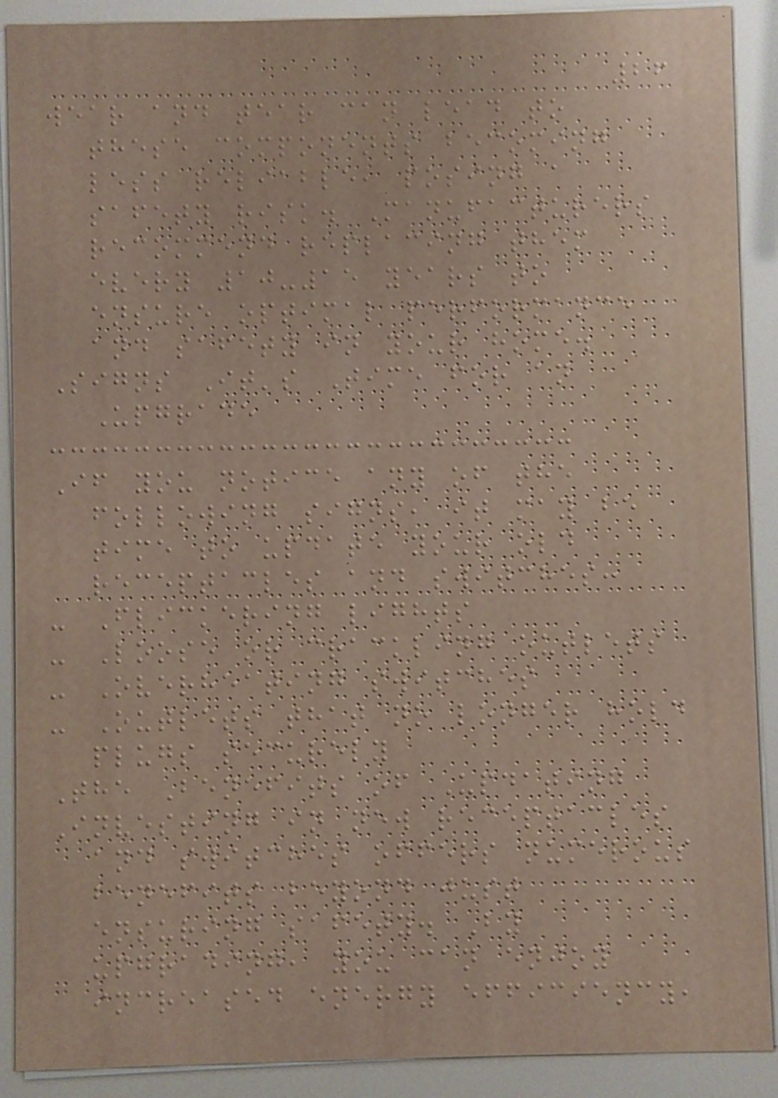26
wear and tear can lead to
these components becoming
less reliable, posing a
safety risk. Manufacturers
recommend replacing them
every 10-15 years to
ensure optimal performance
and safety in your home.
Signs It's Time for an
Upgrade
If you notice any of the
following signs, it may be
time to update your old
receptacles and switches:
- Flickering lights
- Loose or crackling outlets
- Overheating switches
- Outlets that no longer hold
plugs securely
The Benefits of Updating
Investing in new receptacles
and switches offers numerous
benefits beyond just
ensuring safety. By
upgrading, you can enjoy
increased energy efficiency,
